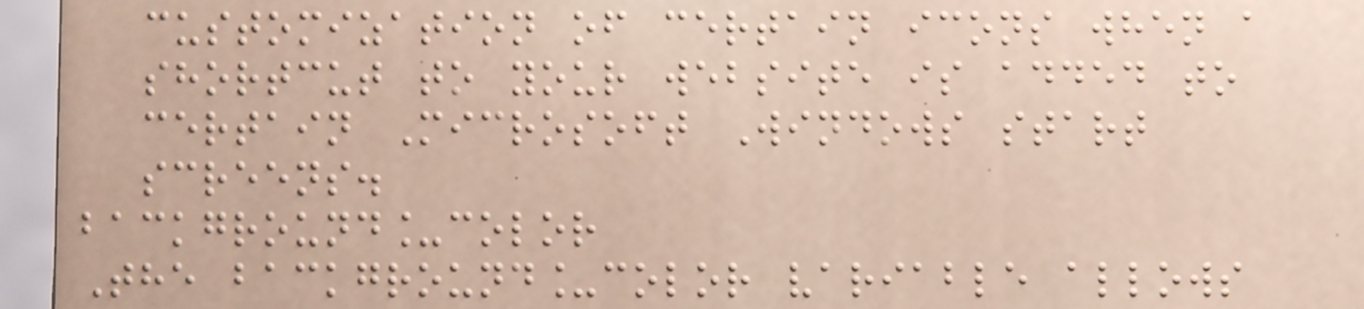customization of certain icons when a
shortcut to your website is added to
certain Microsoft Windows start
screens.
background_color
The background_color variable allows
